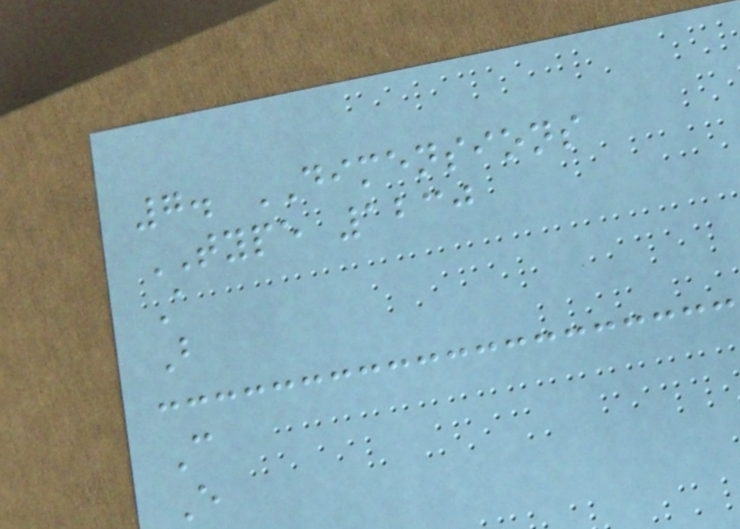7. DIMENSIONS
TYPE 1230
A
B
C
E
